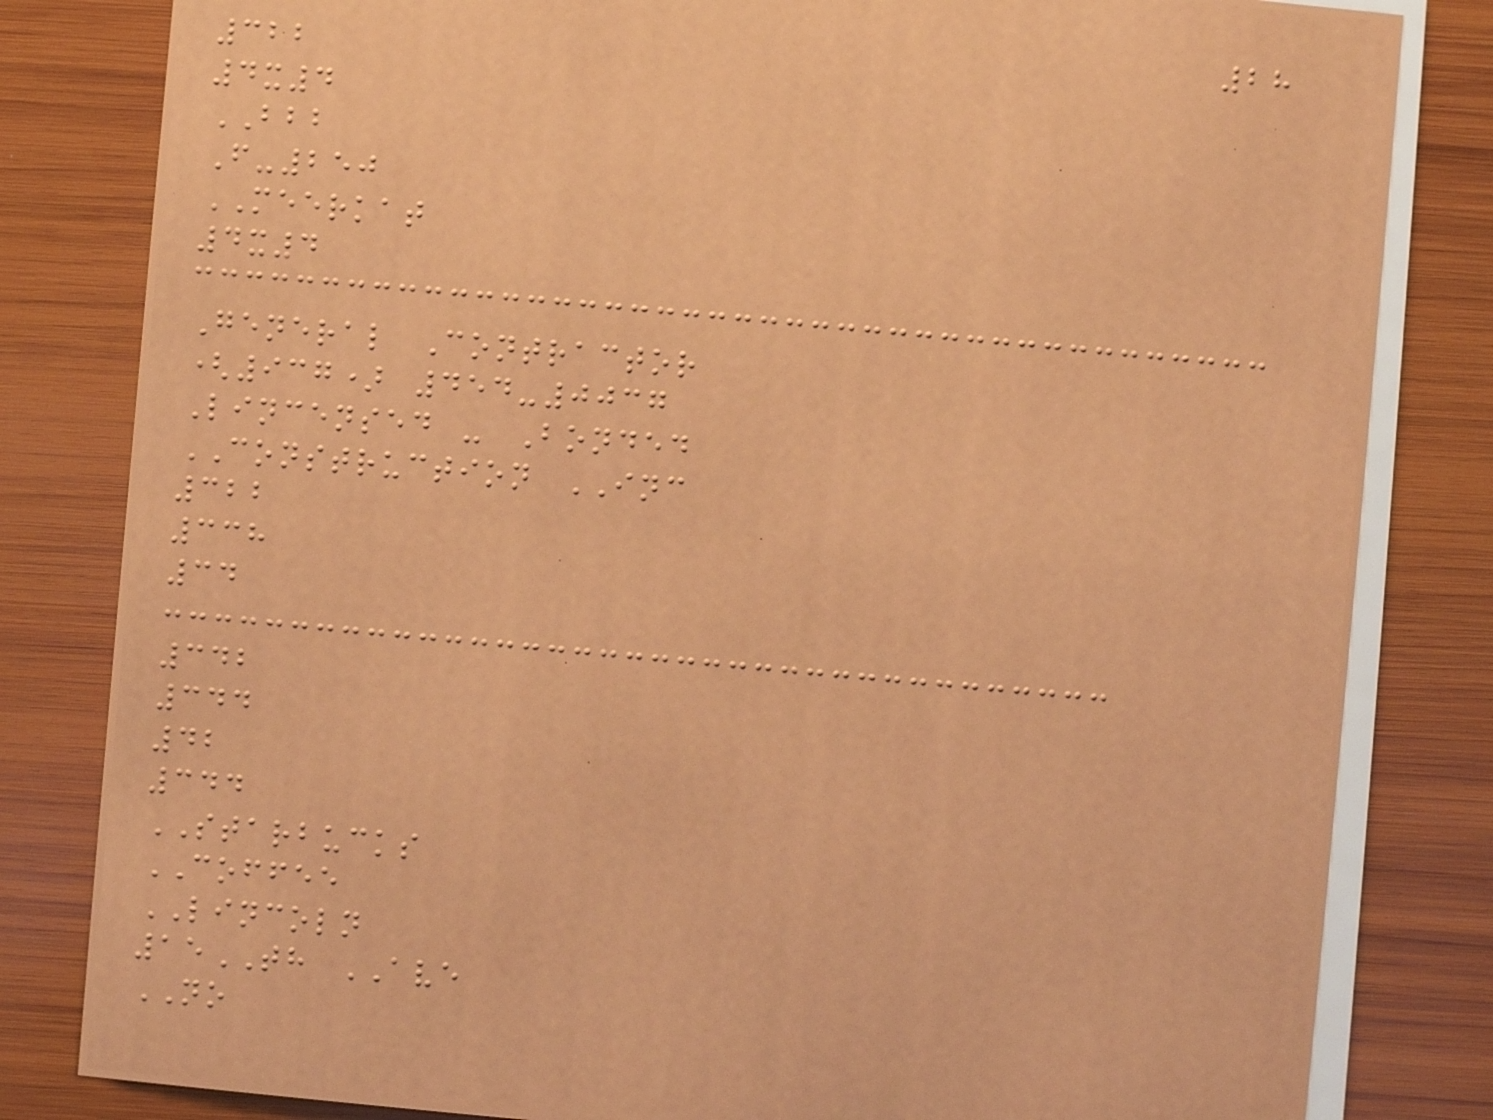28
322
4x4
BBB
F-250
MEERKAT
4x4
General Contractor
(937) 454-0037
Lincensed - Bonded
CONSTRUCTION INC
322
338
34
342
344
42
344
STARBUCKS
COFFEE
LINCOLN
15TH AVE
NO
